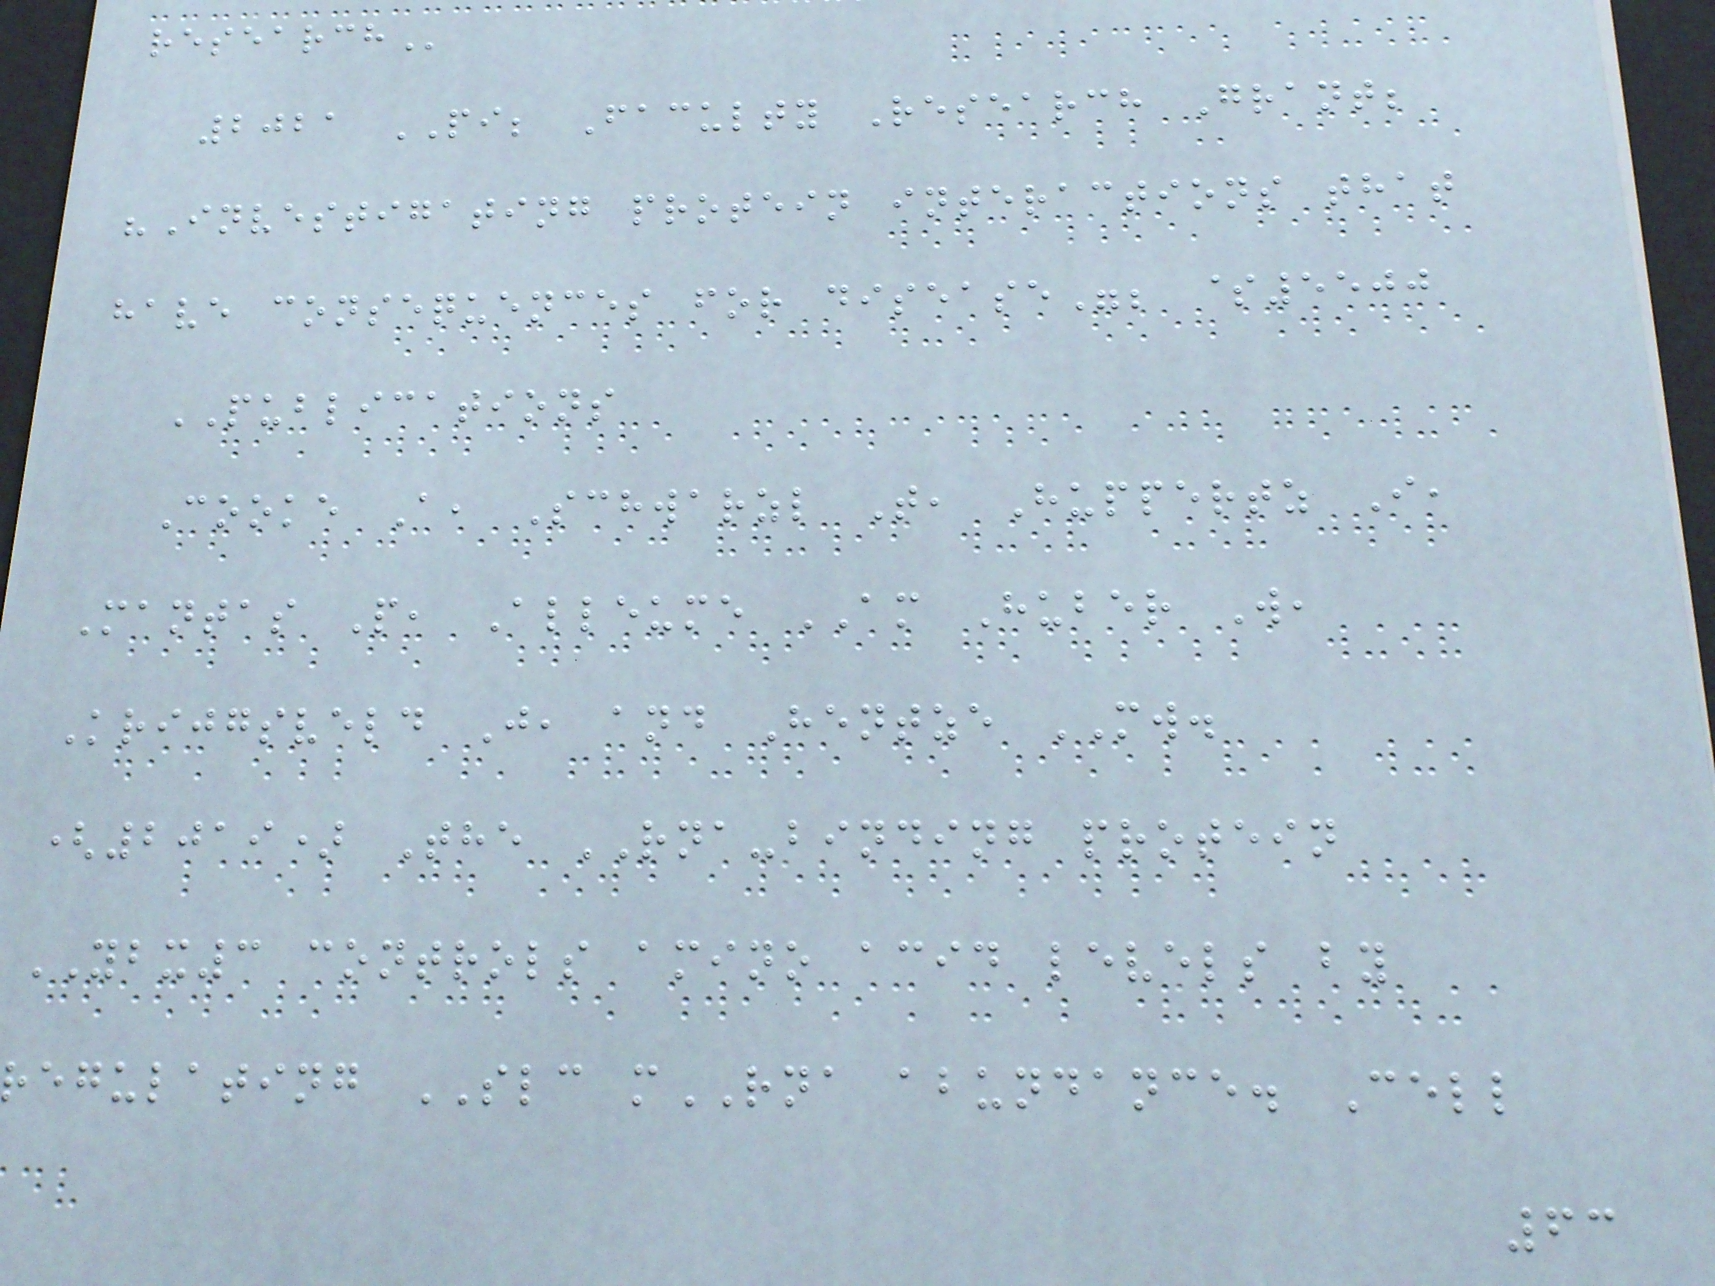2021 PI; Faculty Research Grant;
"Investigating protein interactions that
have consequences for disease"; $5500
PUBLICATIONS
Cooke A, Schwarzl T, Huppertz I,
Mantas P, Alleume AM Huber W,
Krijgsveld J, and Hentze MW.
(2019) The RNA-binding protein
YBX3 controls amino acid levels by
egulating SLC mRNA abundance. Cell
63
